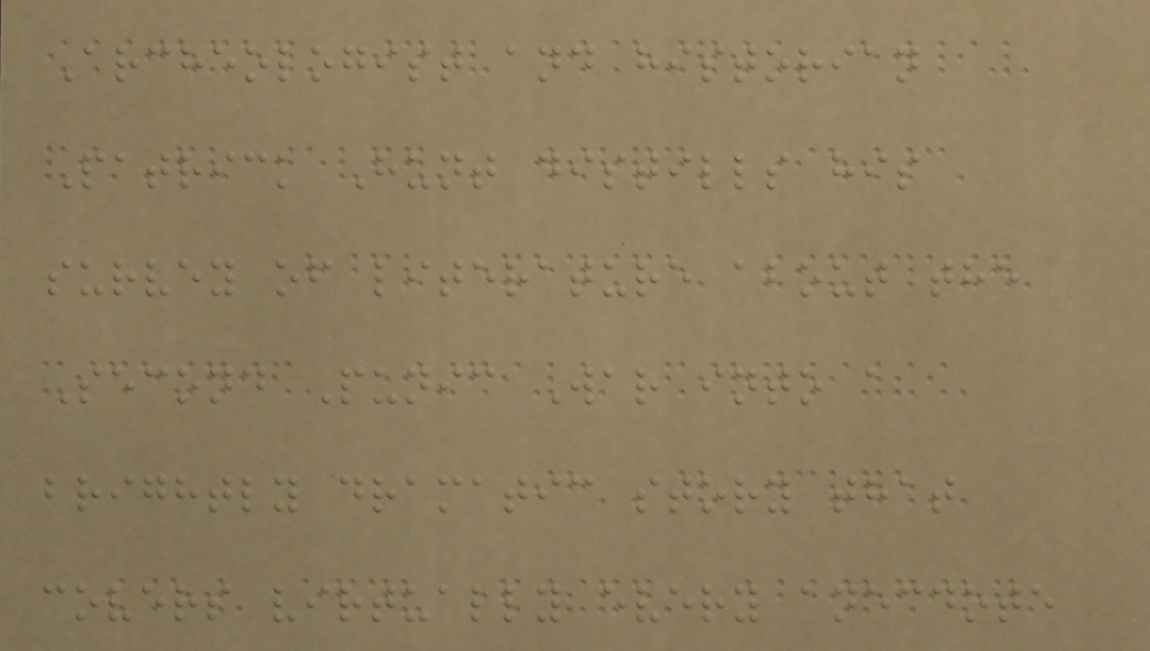Archeologist and historian
Patrick Hunt distills his
survey of literature about the
Second Punic War into a
brightly dramatic story that
covers virtually every anecdote
